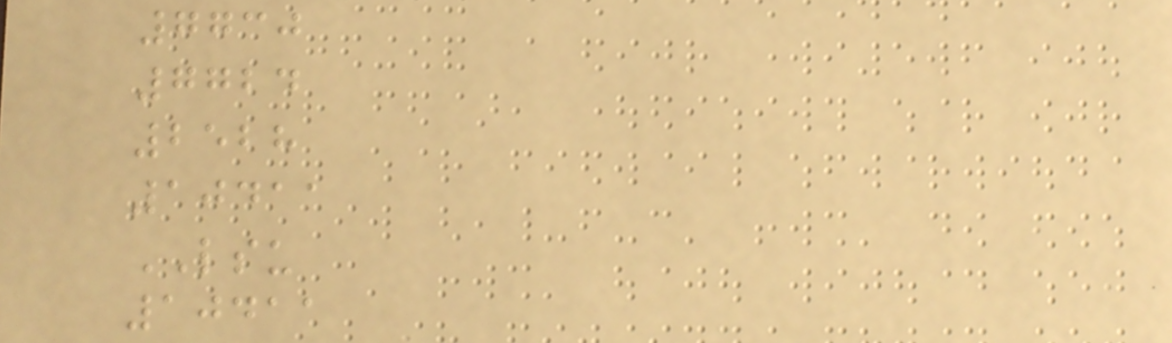7730
7724
2528
10411
LSU
10411
